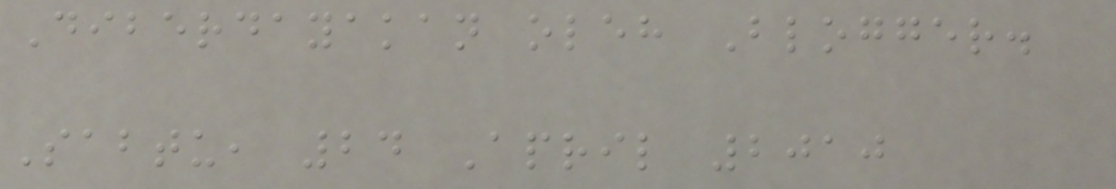Diberdayakan oleh Blogger.
Sabtu, 24 April 2010
